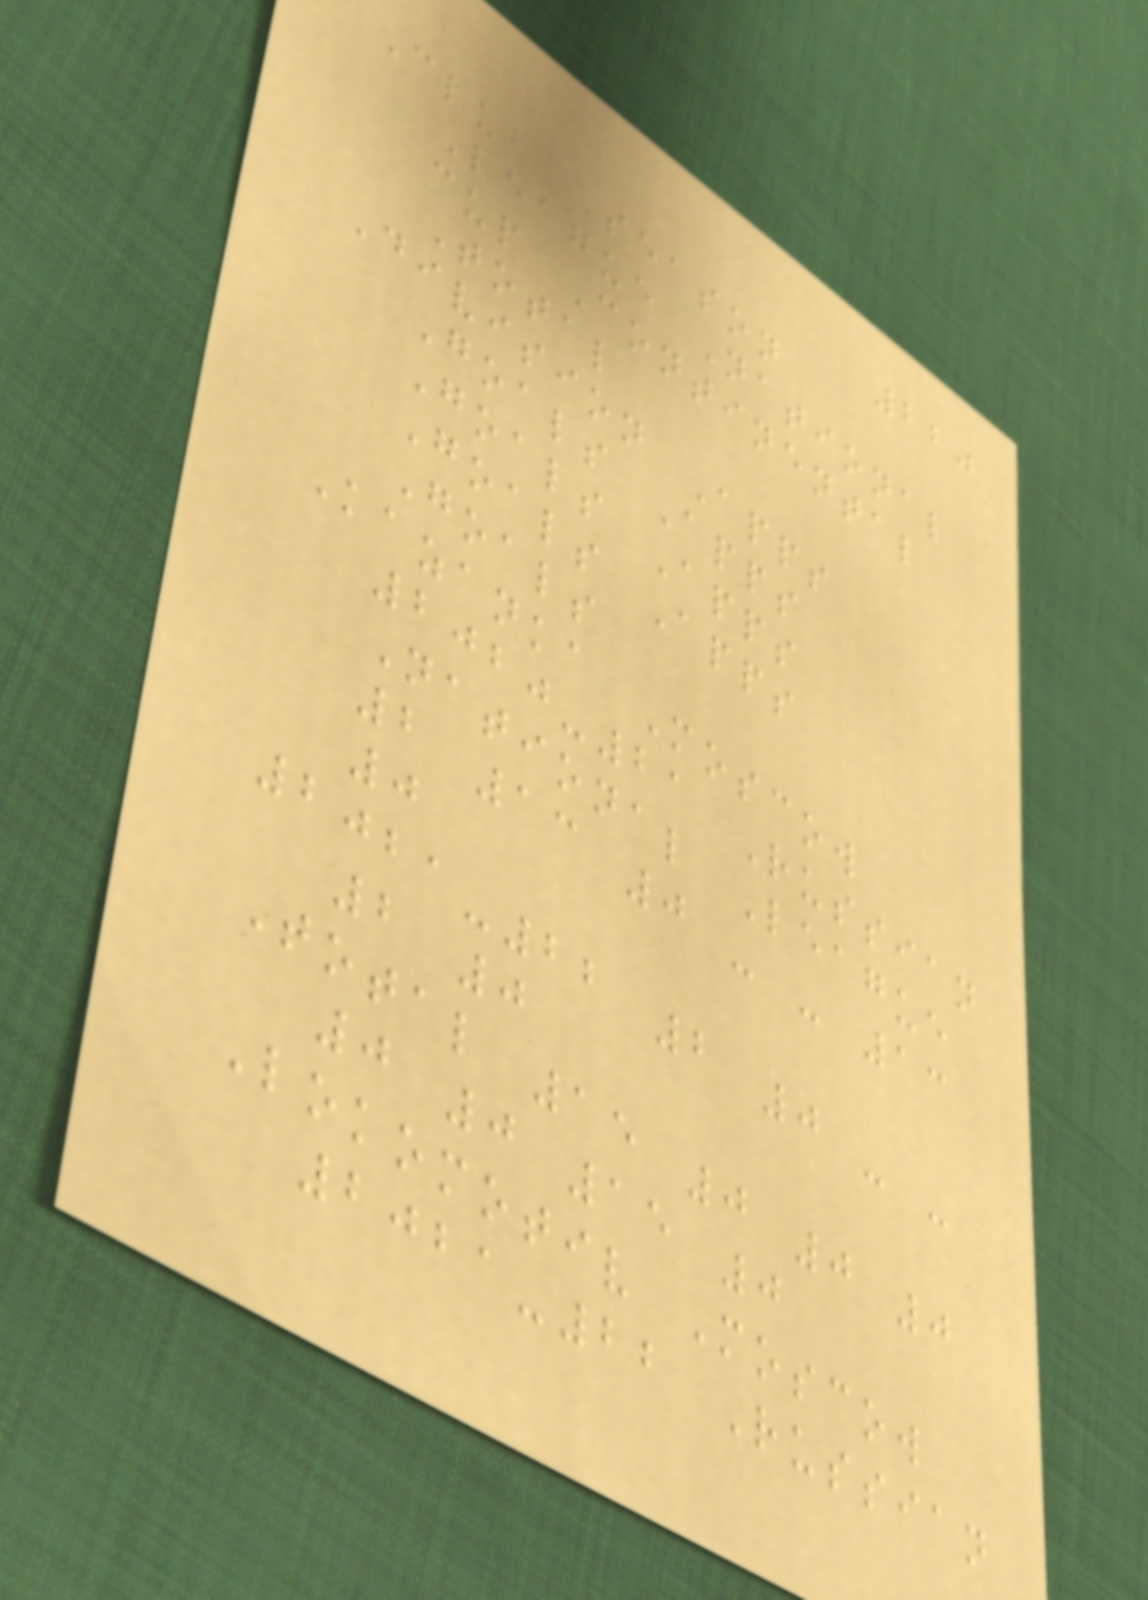220
Club Season
League National
cup Continental
Total
Division Apps
Goals Apps
Goals Apps
Goals Apps
Goals
Kazanka Moscow
2020-21 Russian
National League
2 13 0 - - 13
0
2021-22 2 0 - -
2 0
Total 15 0 0 0
0 0 15 0
Lokomotiv Moscow
2021-22 Russian
